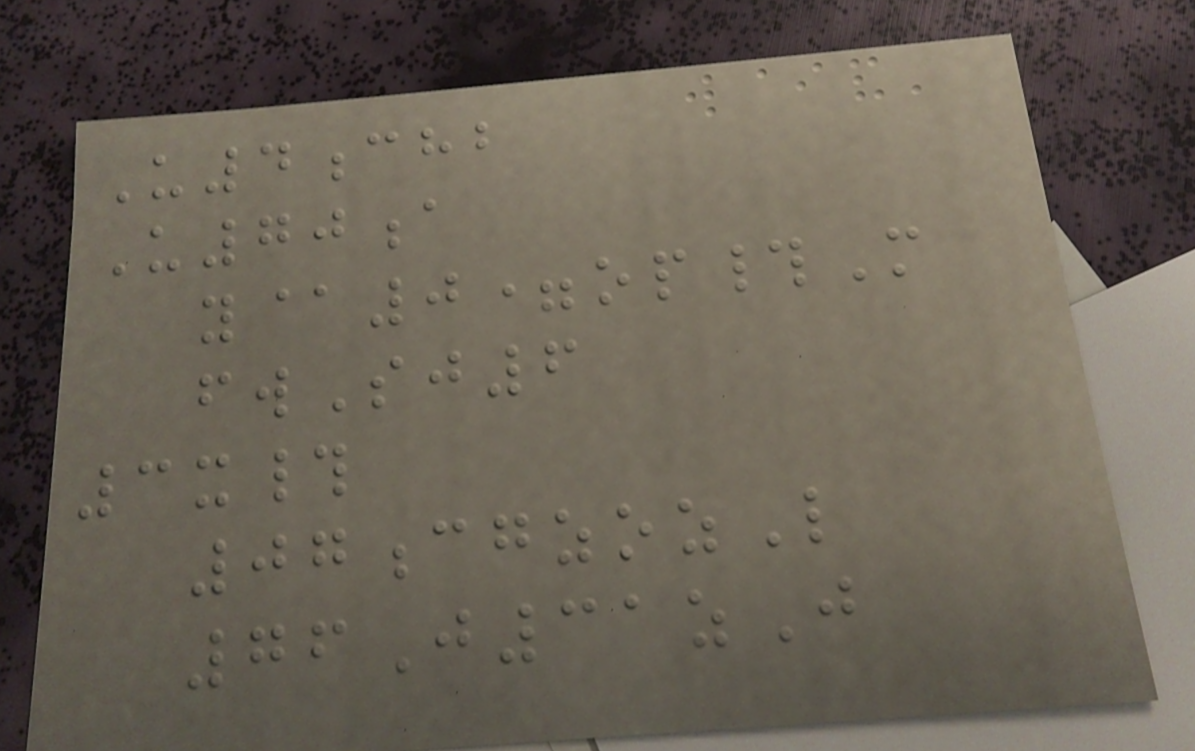U4chb
U70a
y@0=op#M
fwSj6
3x#
07cgzozL
76J31zJ
